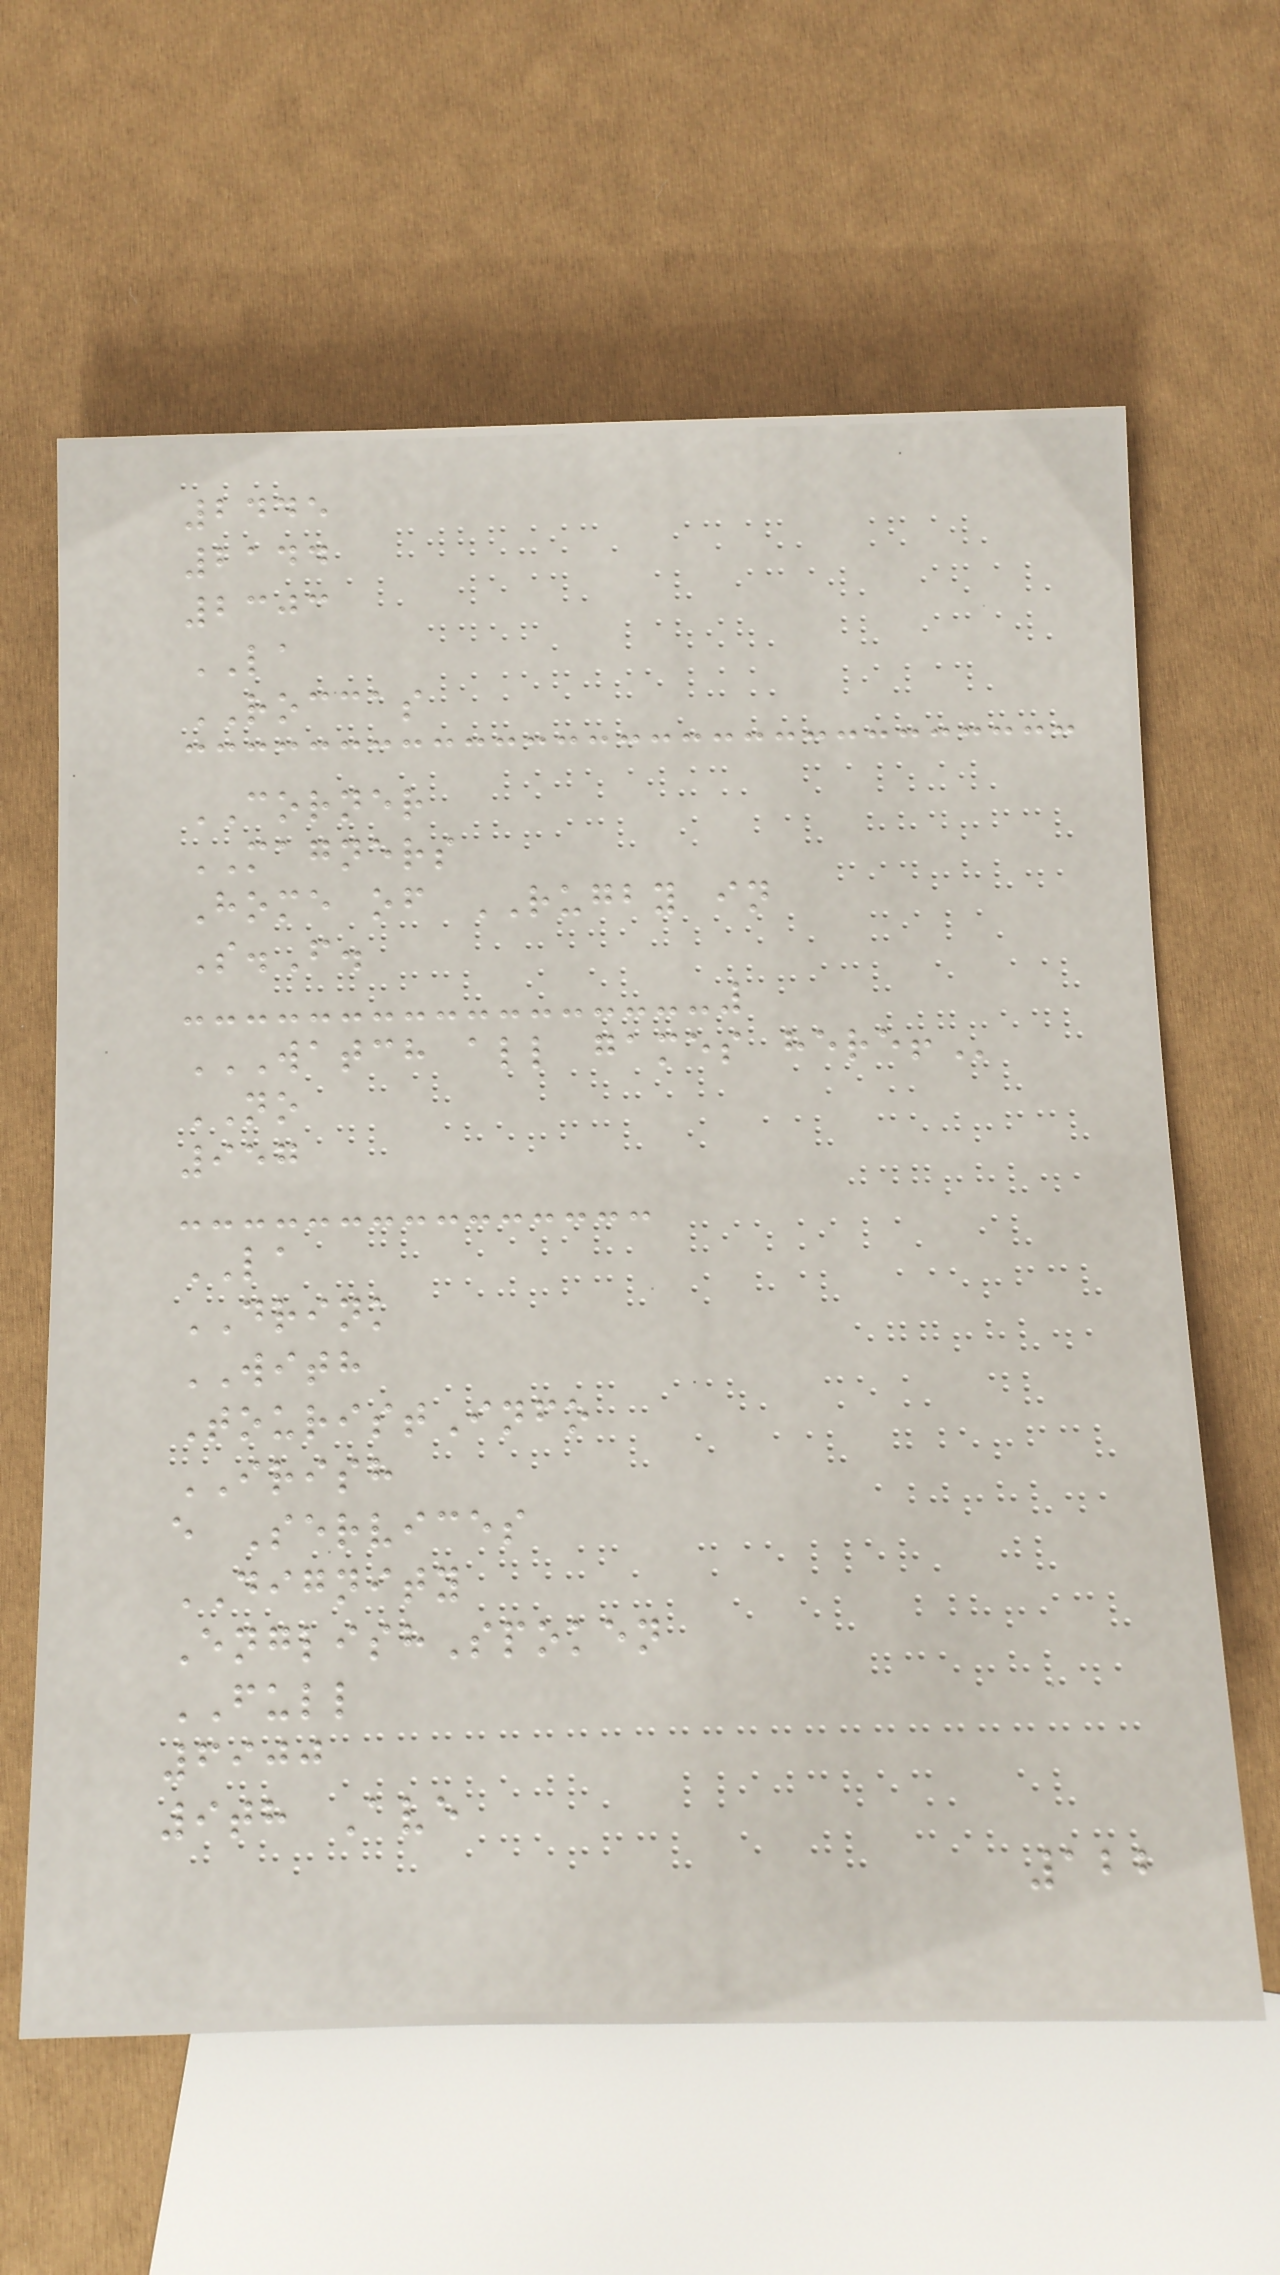2445
2144
2303
LA
ROCCAS
CORNER
MAGNERS
Home of RUGBY in
S.F.
WATCH ALL GAMES HERE!
NO
957
LA
DRINK
WITH
TouristInfo
IRISH
e Services
DIGNITY
EnglishSpoken
FULL
6900
9th Ave
122
